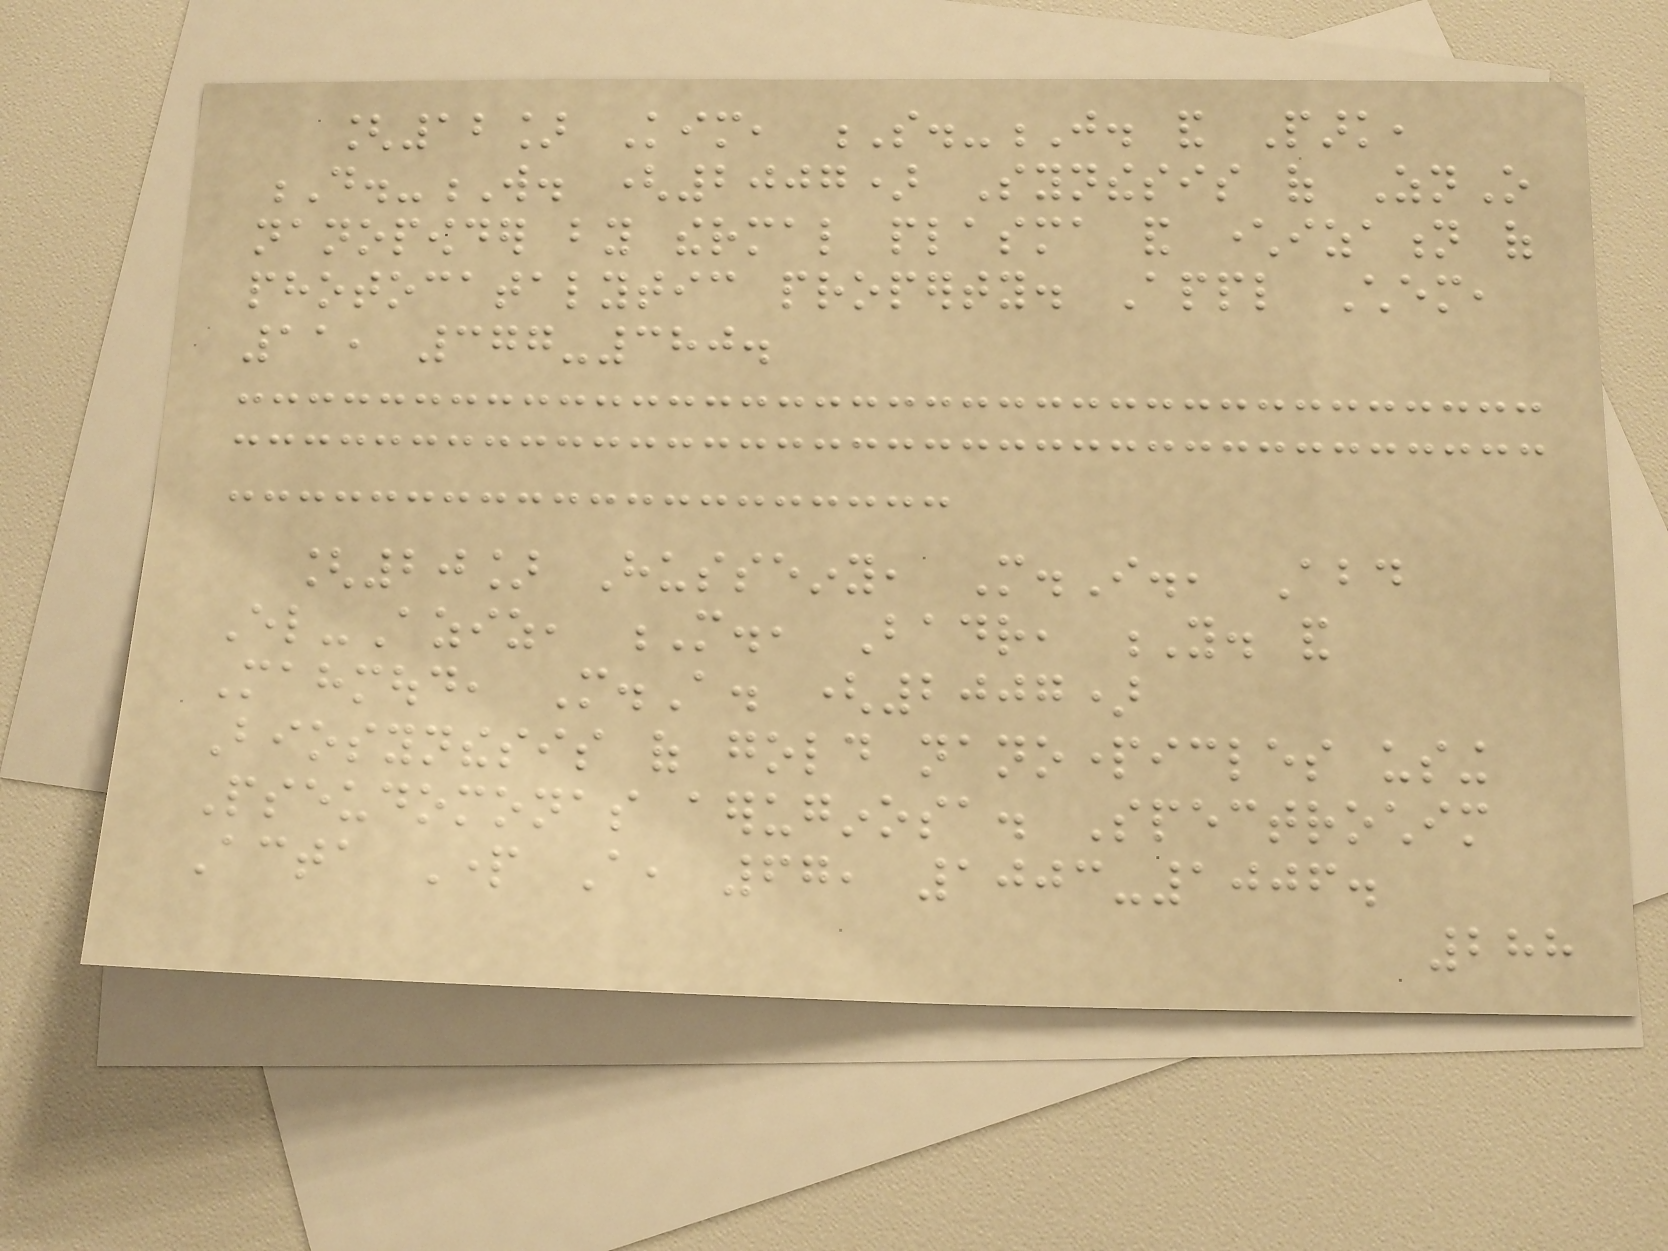[12] Kim, S.-J. and Park,
D.-W. (2007) Synthesis of ZnO
nanopowder by thermal plasma and characterization of
photocatalytic property. Appl Chem,
11, 377-380.
[20] Husseiny, M.I., Abd
El-Aziz, M., Badr, Y. and
Mahmoud, M.A. (2007)
Biosynthesis of gold nanoparticles using
Pseudomonas aeruginosa. Spectrochim
Acta Part A, 67, 1003-1006.
288
